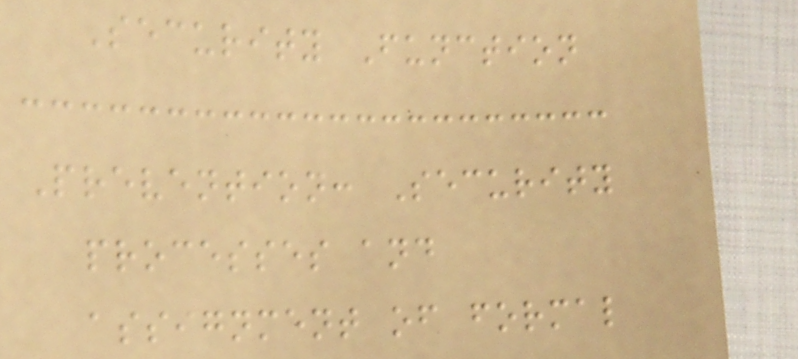Security Function
Prevention: Security
processes and
assignment of formal
